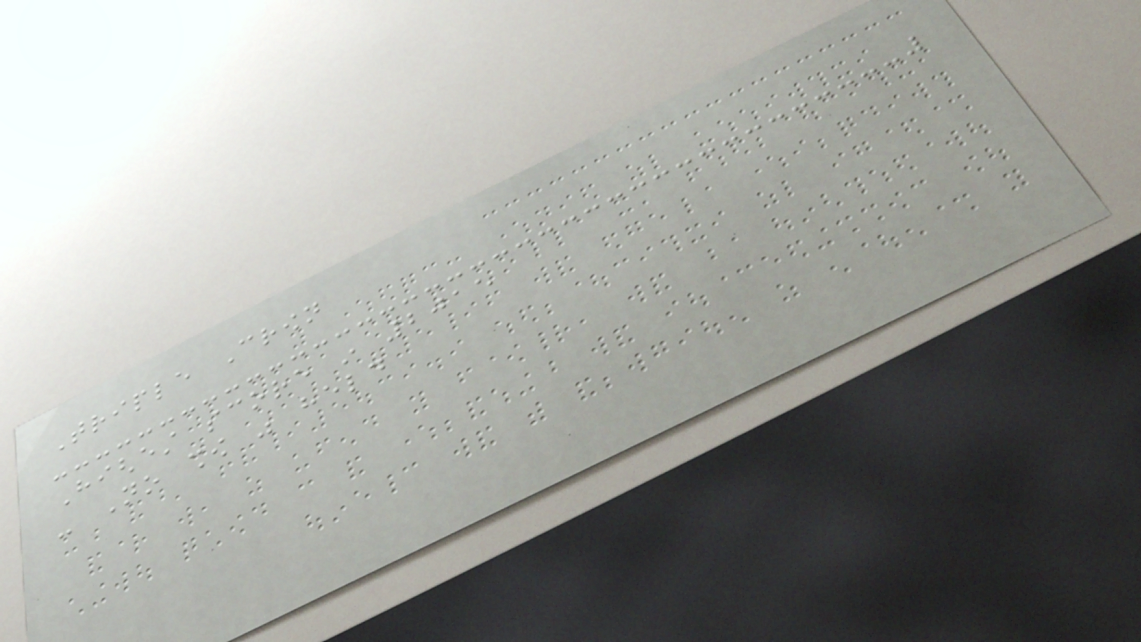Triple Crown
Highest score in 2015
- No show was held
